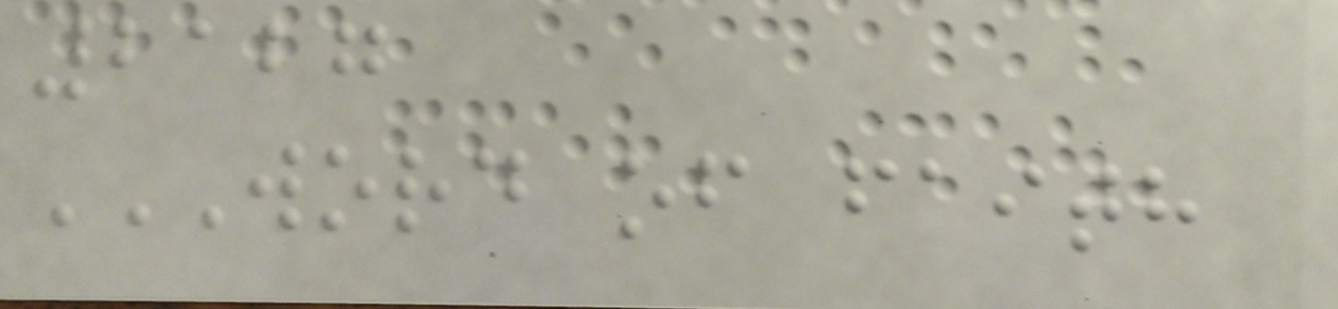2127
WORD OF FAITH
